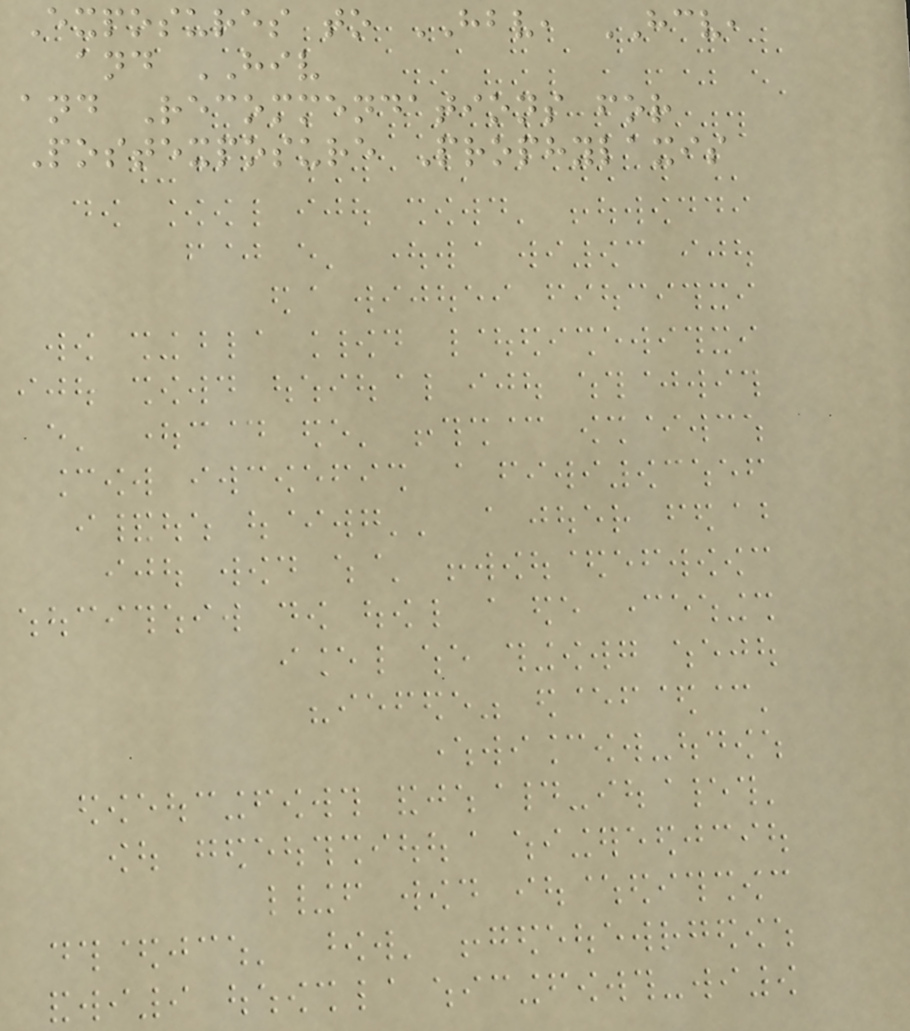Exposures to HBV, HCV,
and HIV
and Recommendations for
Postexposure Prophylaxis
